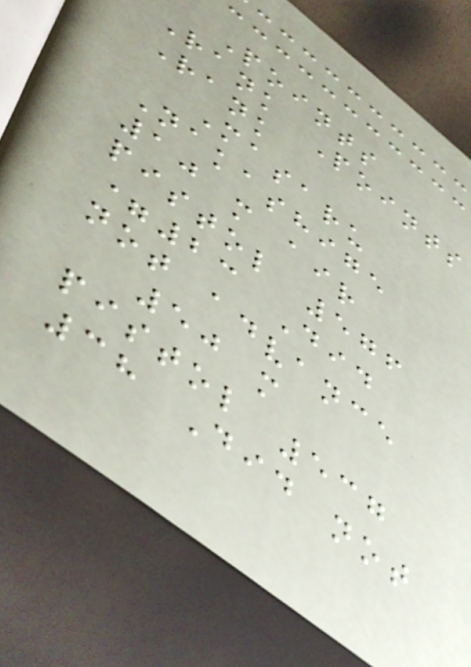Points
Rank Points
Rank
Masaru
Nakashige
10 m air
pistol 576
=23 Did
not advance
50 m
pistol 537
38 Did not
